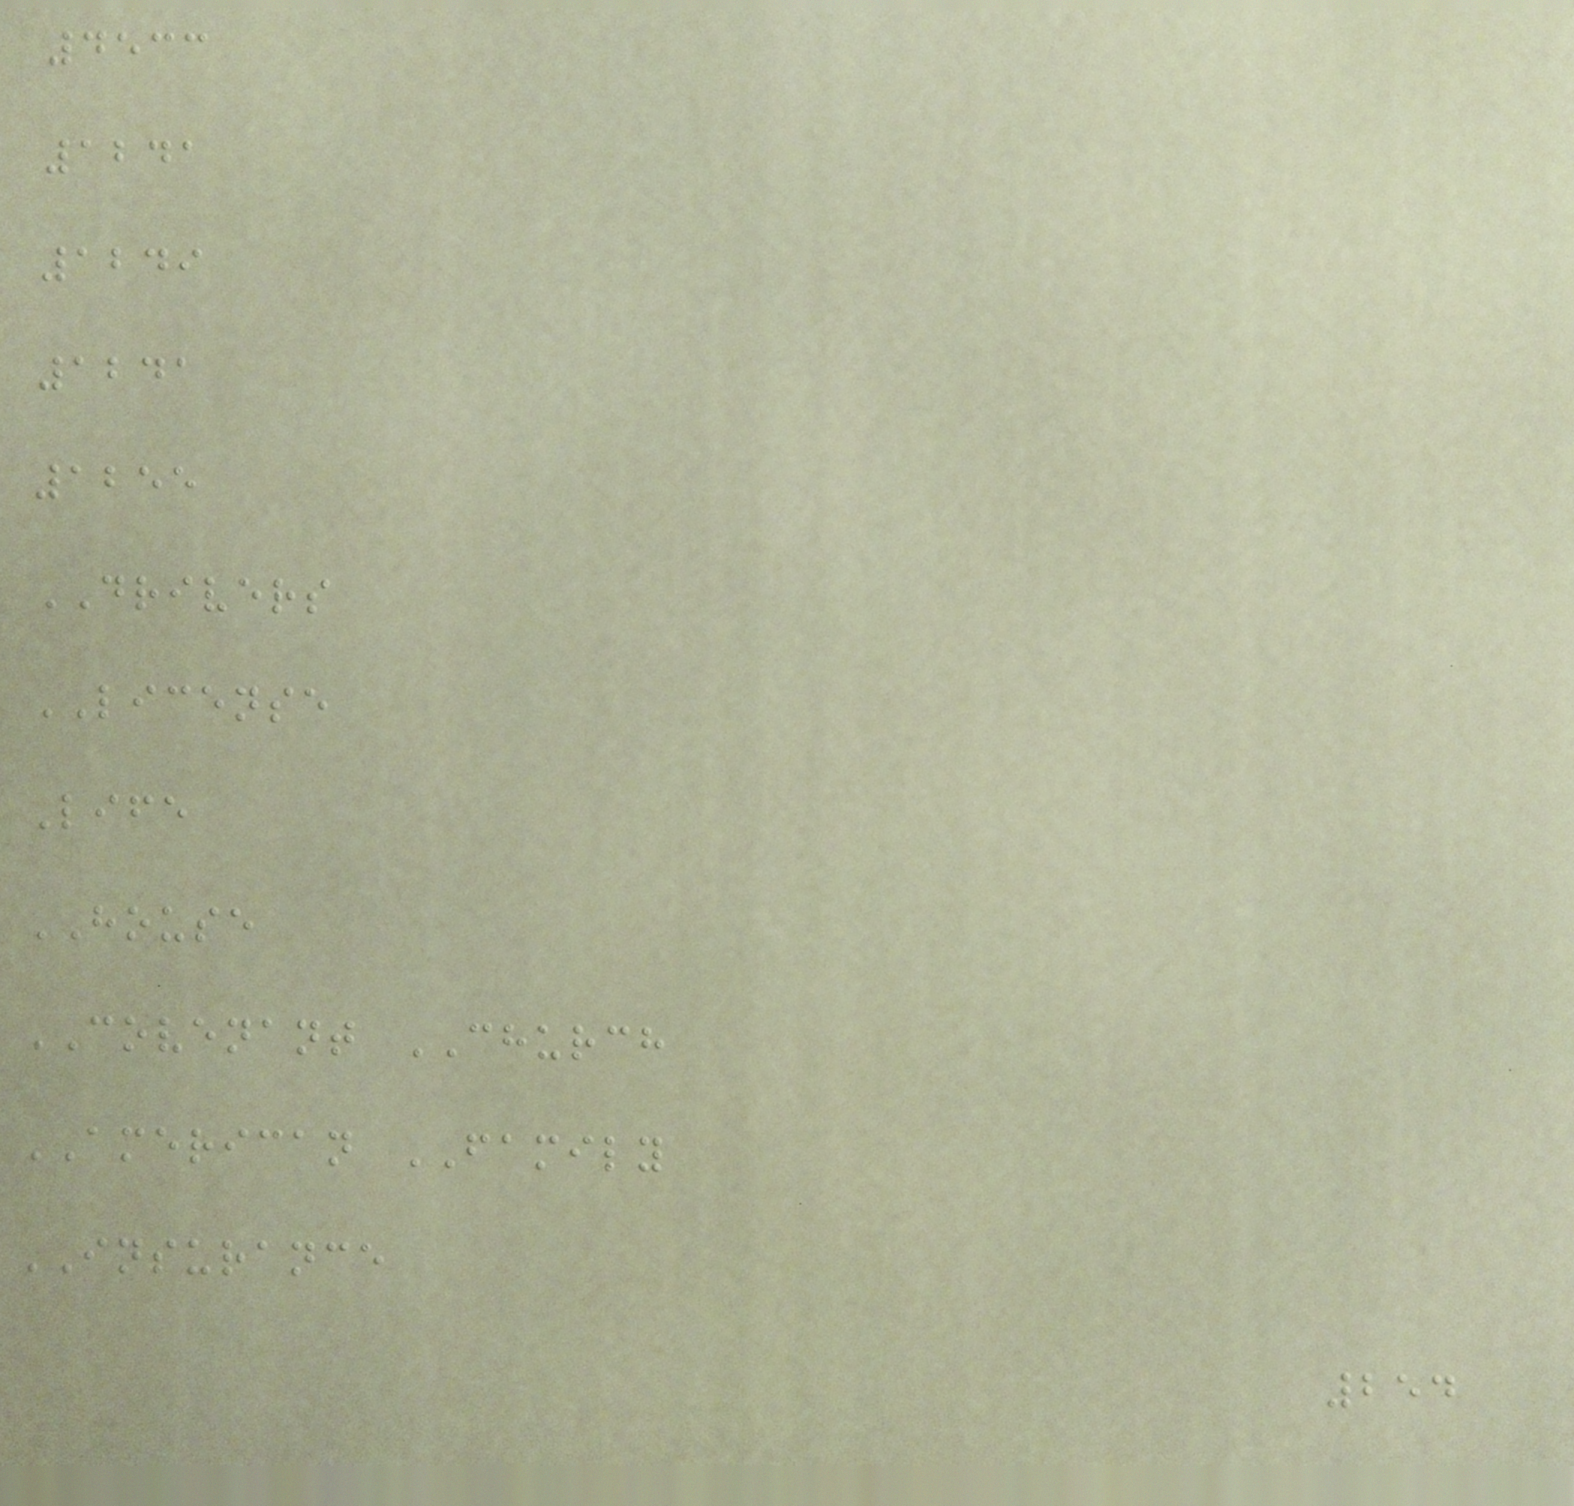4533
1241
1249
1241
1255
DRIVERS
LICENSE
Life
HOUSE
COVENANT CHURCH
AMERICAN FAMILY
INSURANCE
254
